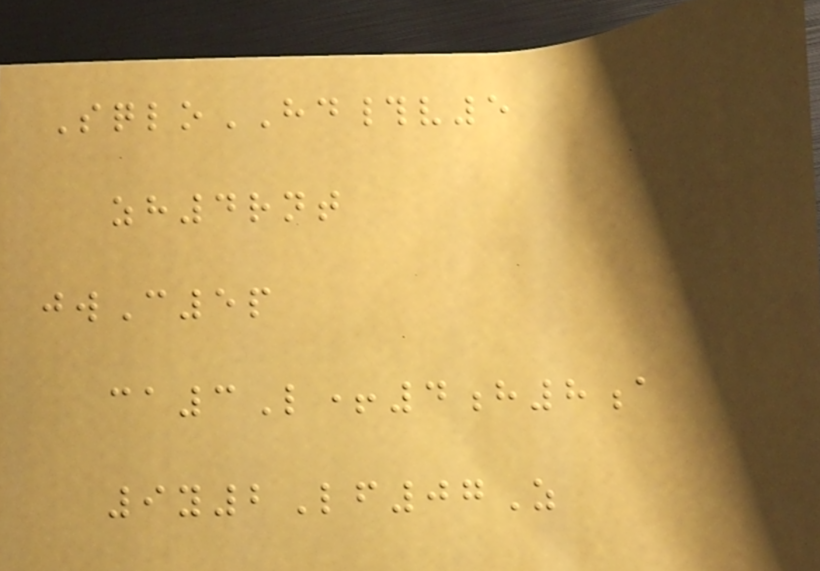SqloHD#v5
zh4rnt
jwC5p
ca3L+4h8a
9y2Lf07Z
